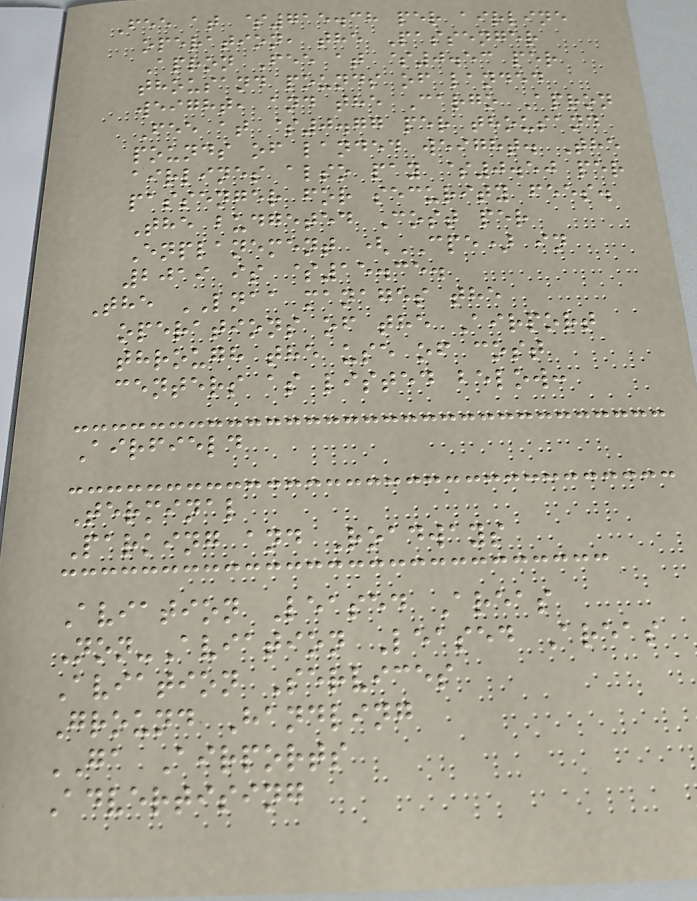Fee at $715.38 per airline
operation, the Passenger
Apron Fee at $0.53 per
thousand pounds of landed
weight, and the Cargo Apron
Fee at $0.77 per thousand
pounds of landed weight. The
airlines also pay $0.50 per
passenger for security fees.
The budgeted Cost per
Enplanement (CPE) in
2019 is $15.35.
The LNAA manages the
operations of the Airport
through the use of cost
centers as listed below:
Airfield
Terminal
Parking and Roadways
Aviation Leased Areas
Non-Aviation Leased Areas
Aviation Services
Ground Handling
GA Airports
Advertising
